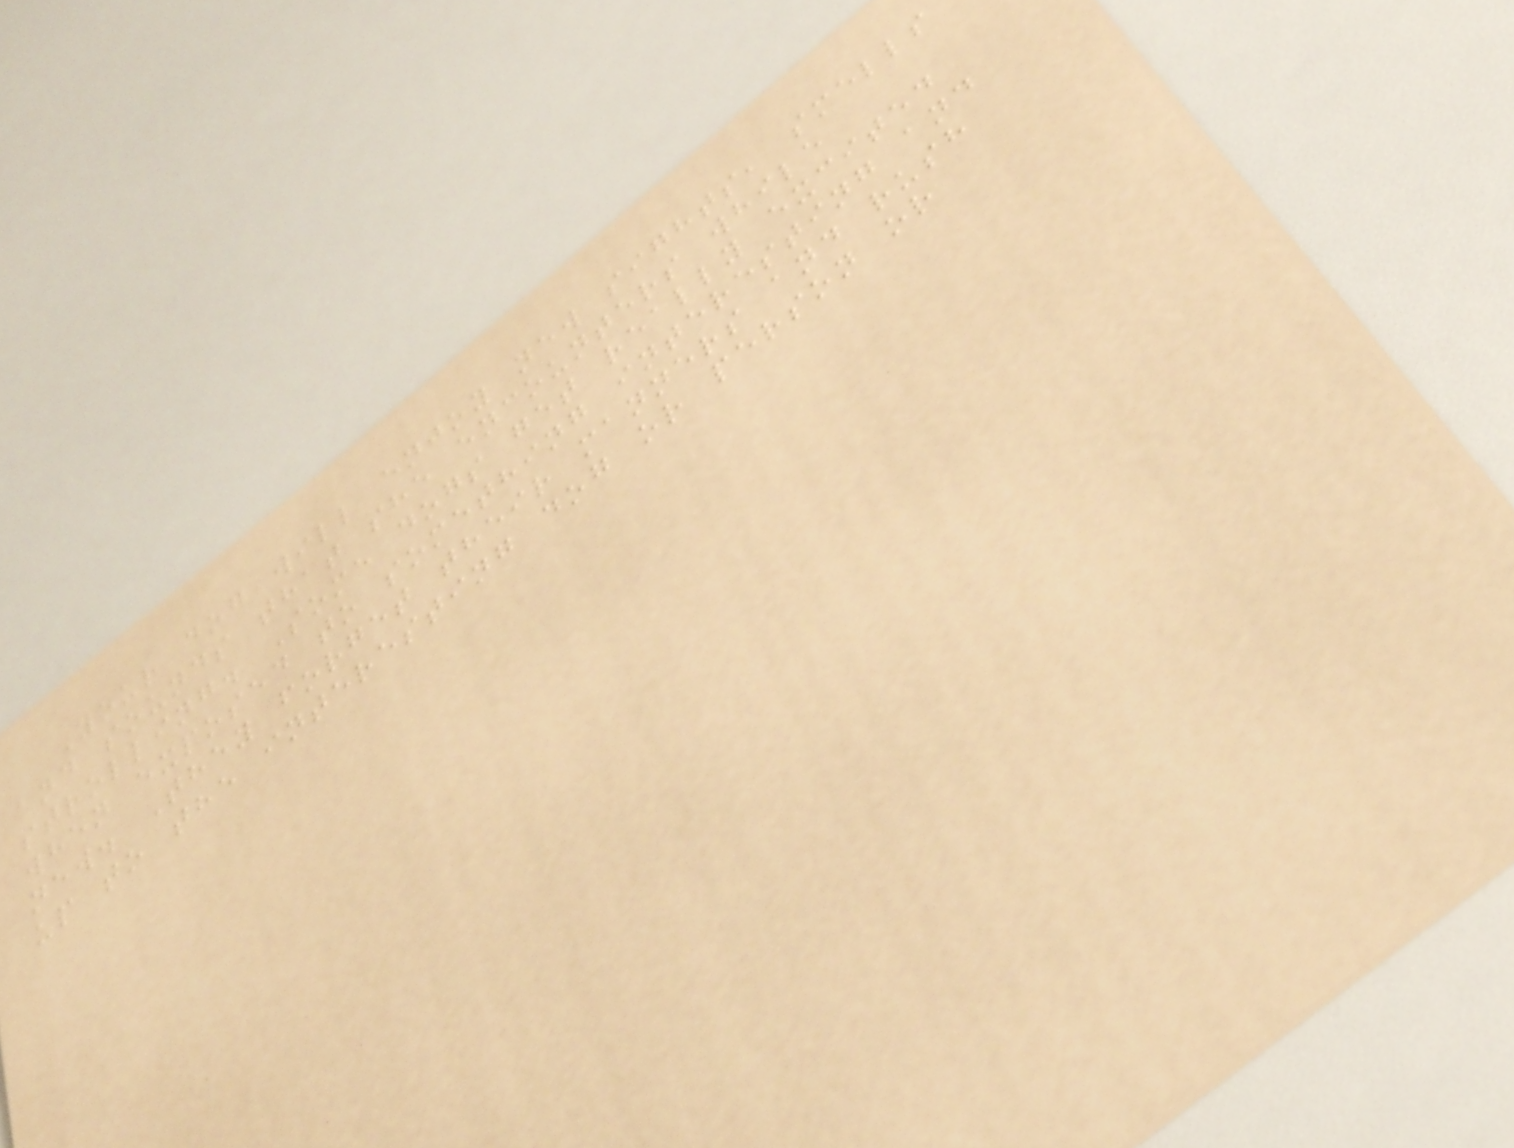Your dog will enjoy new sights, smells
and sounds that she encounters while
strolling. Some dogs get really excited
when exposed to something interesting and
new. They forget their manners and rush
up to the interesting dog or person or
